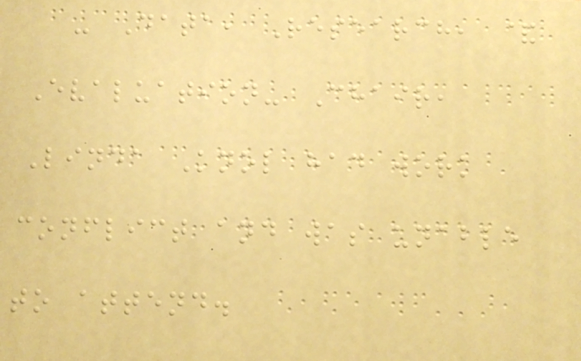- Data, Research, &
Evaluation- Chair,
Linda Knol had work
conflict and was unable
to attend.
